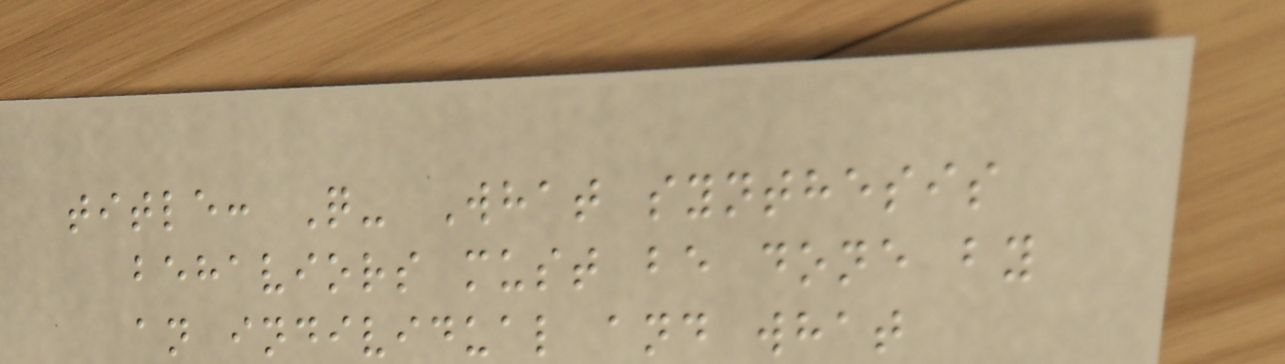title: Q- What synthesis
behaviors must be done by
an individual and what
